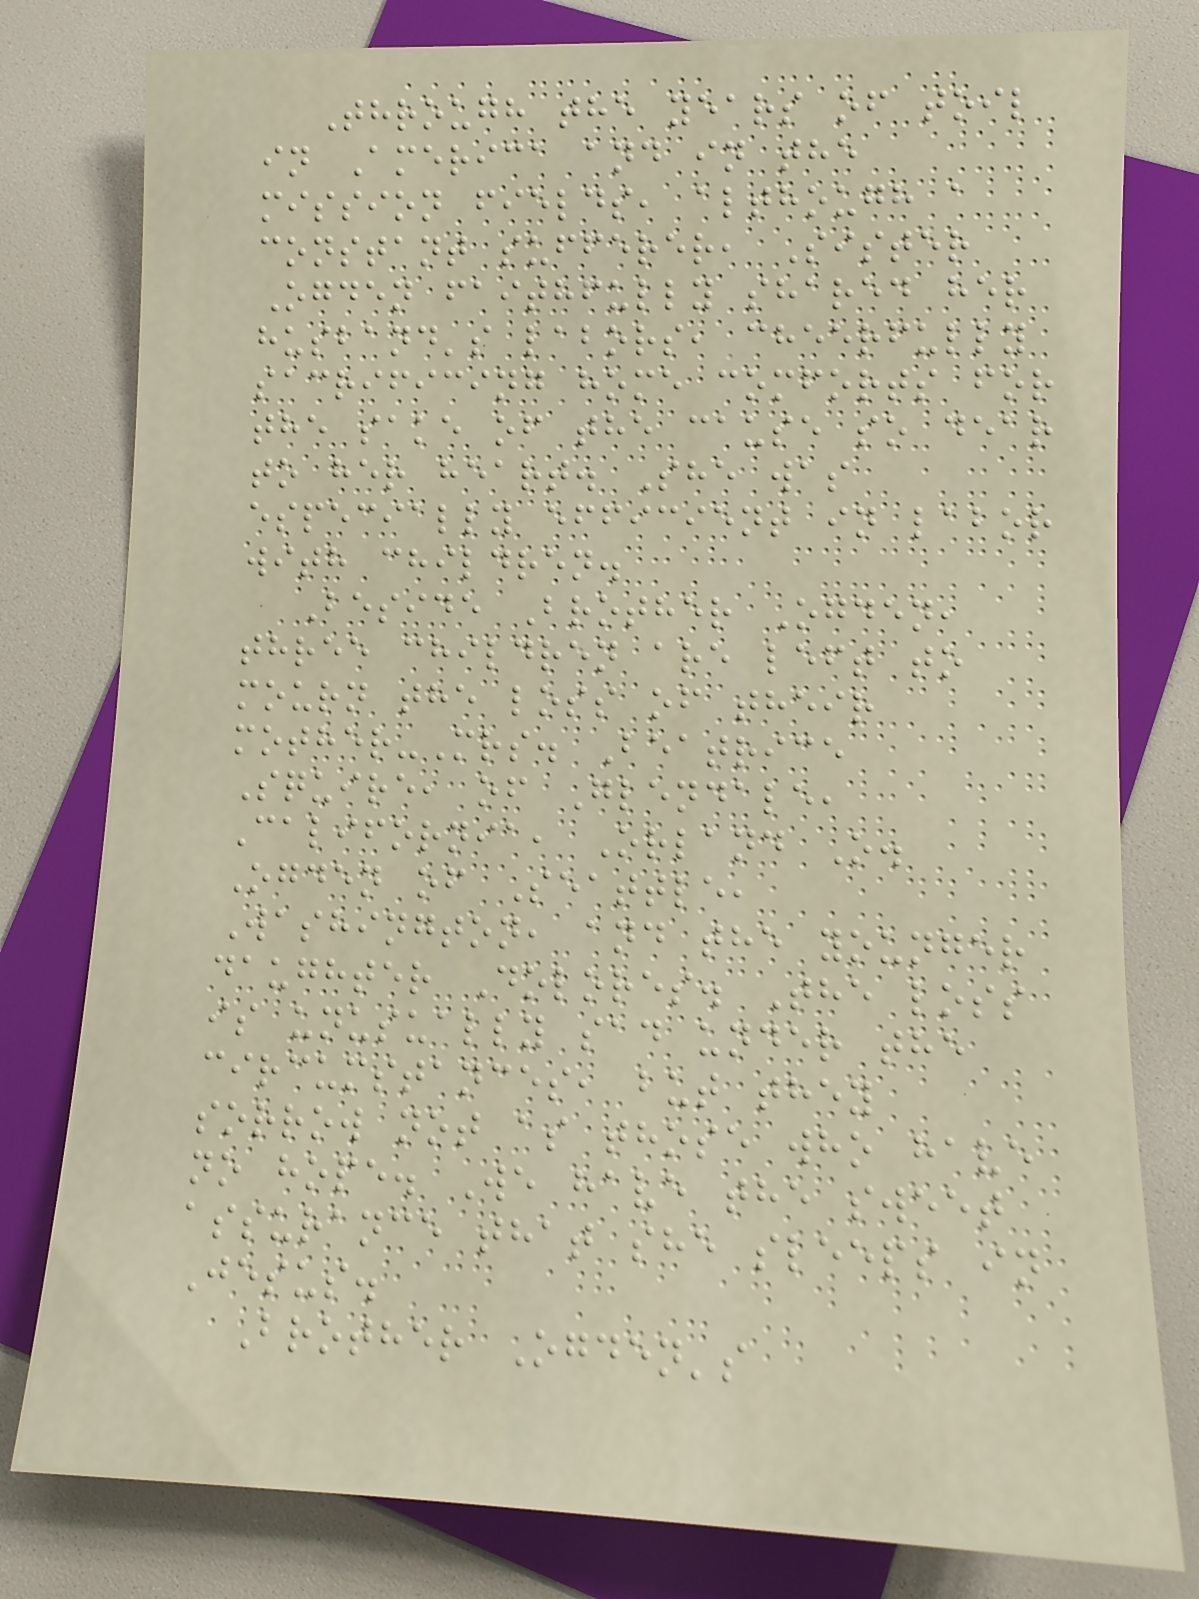Through the years of toil
in America and in the
mission fields, although a
constant sufferer, Sister
Ogden faithfully shared her
husband's labors, cheerfully
sacrificing home comforts for
the sake of the cause so dear
to her heart. She was
especially efficient in labor
with children.
Beside Brother Ogden,
three children are left to
mourn the loss of their
mother-Mrs. Beatrice
Squire, of Glendale,
California, Orland O.
Ogden of Seattle,
Washington, and the younger
daughter Dolores. The loss
is unusually sad under the
circumstances, but they
sorrow not as those who have
no hope. We have the sweet
assurance that she sleeps in
Jesus.
Brother Ogden's
